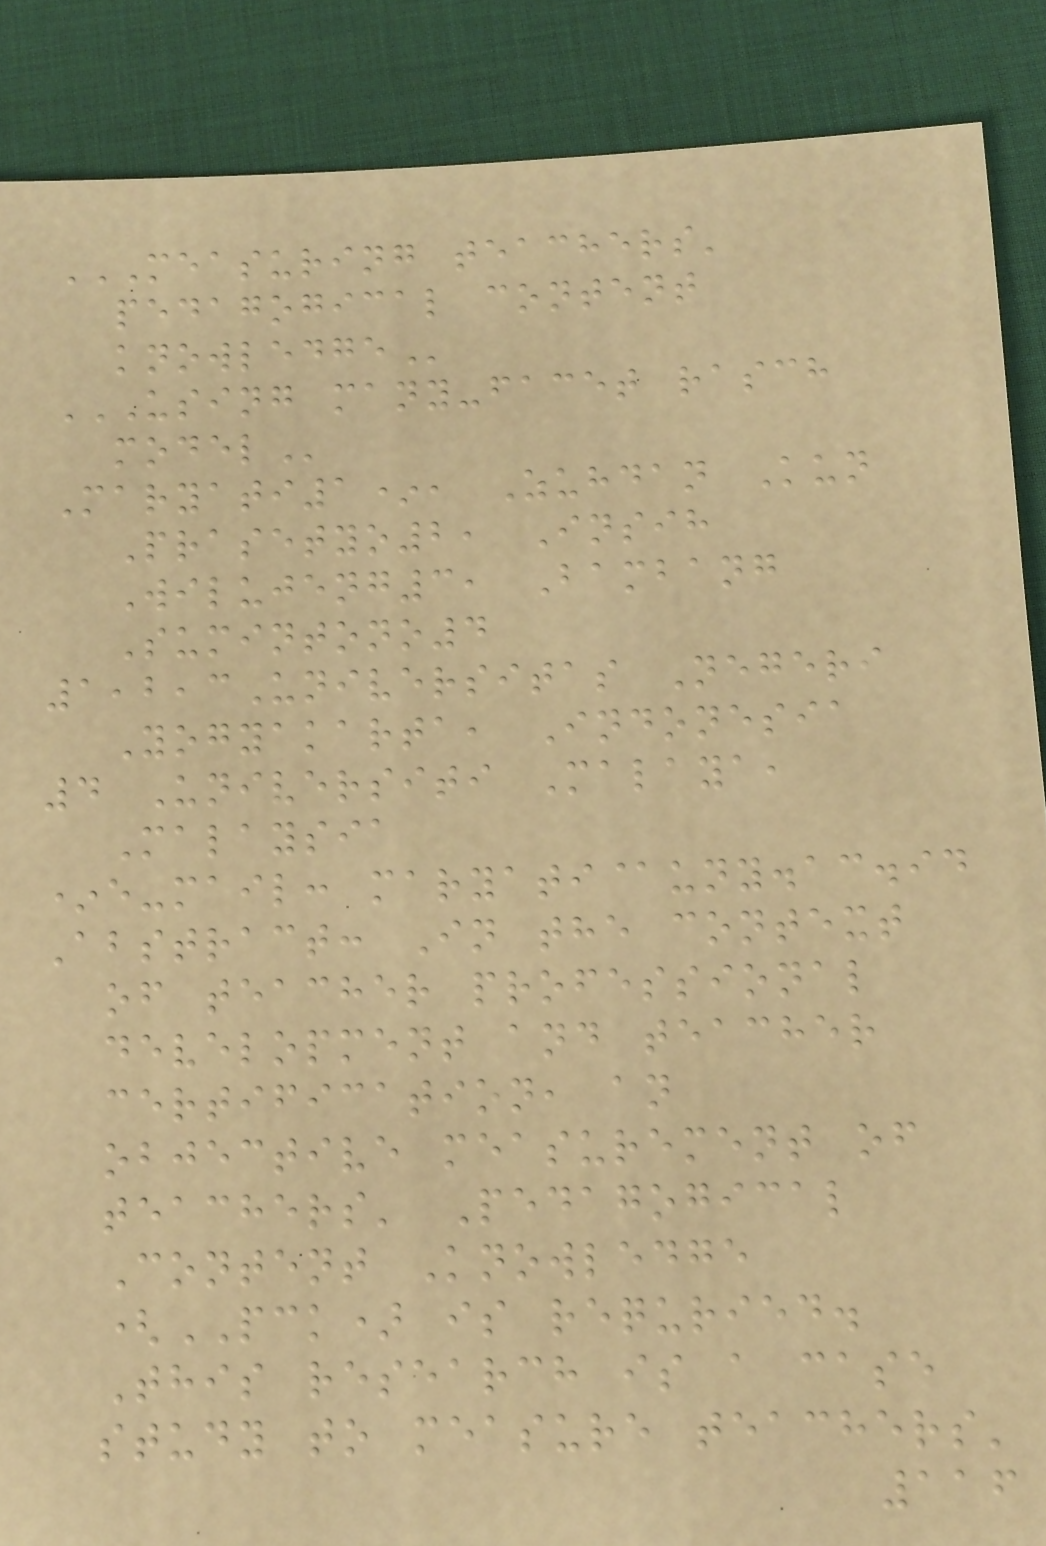MEASURING TEACHERS'
PEDAGOGICAL CONTENT
KNOWLEDGE
USING MANY-FACET RASCH
MODEL
Maryati1*, Zuhdan Kun
Prasetyo2, Insih
Wilujeng3, Bambang
Sumintono4
1,2,3Universitas Negeri
Yogyakarta, Indonesia
4 Universiti Malaya,
Malaysia
*e-mail: maryati@uny.ac.id
Abstract: In the context
of teacher professional
development and teacher
certification, an
objective measurement of
teachers' Pedagogical
Content Knowledge
(PCK) is requried.
This research is a case
study to measure teachers'
116
